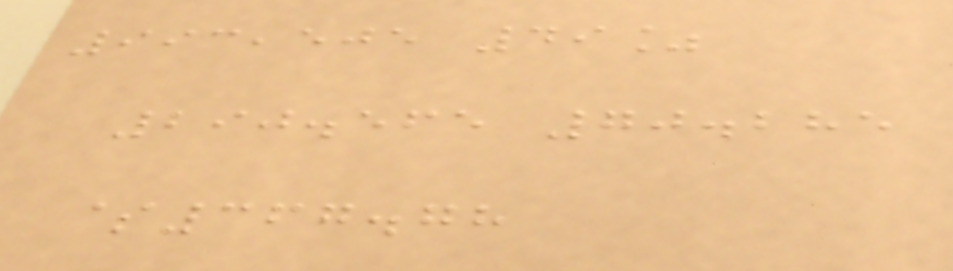993,505 49%
290.565 70.285
$367.78
